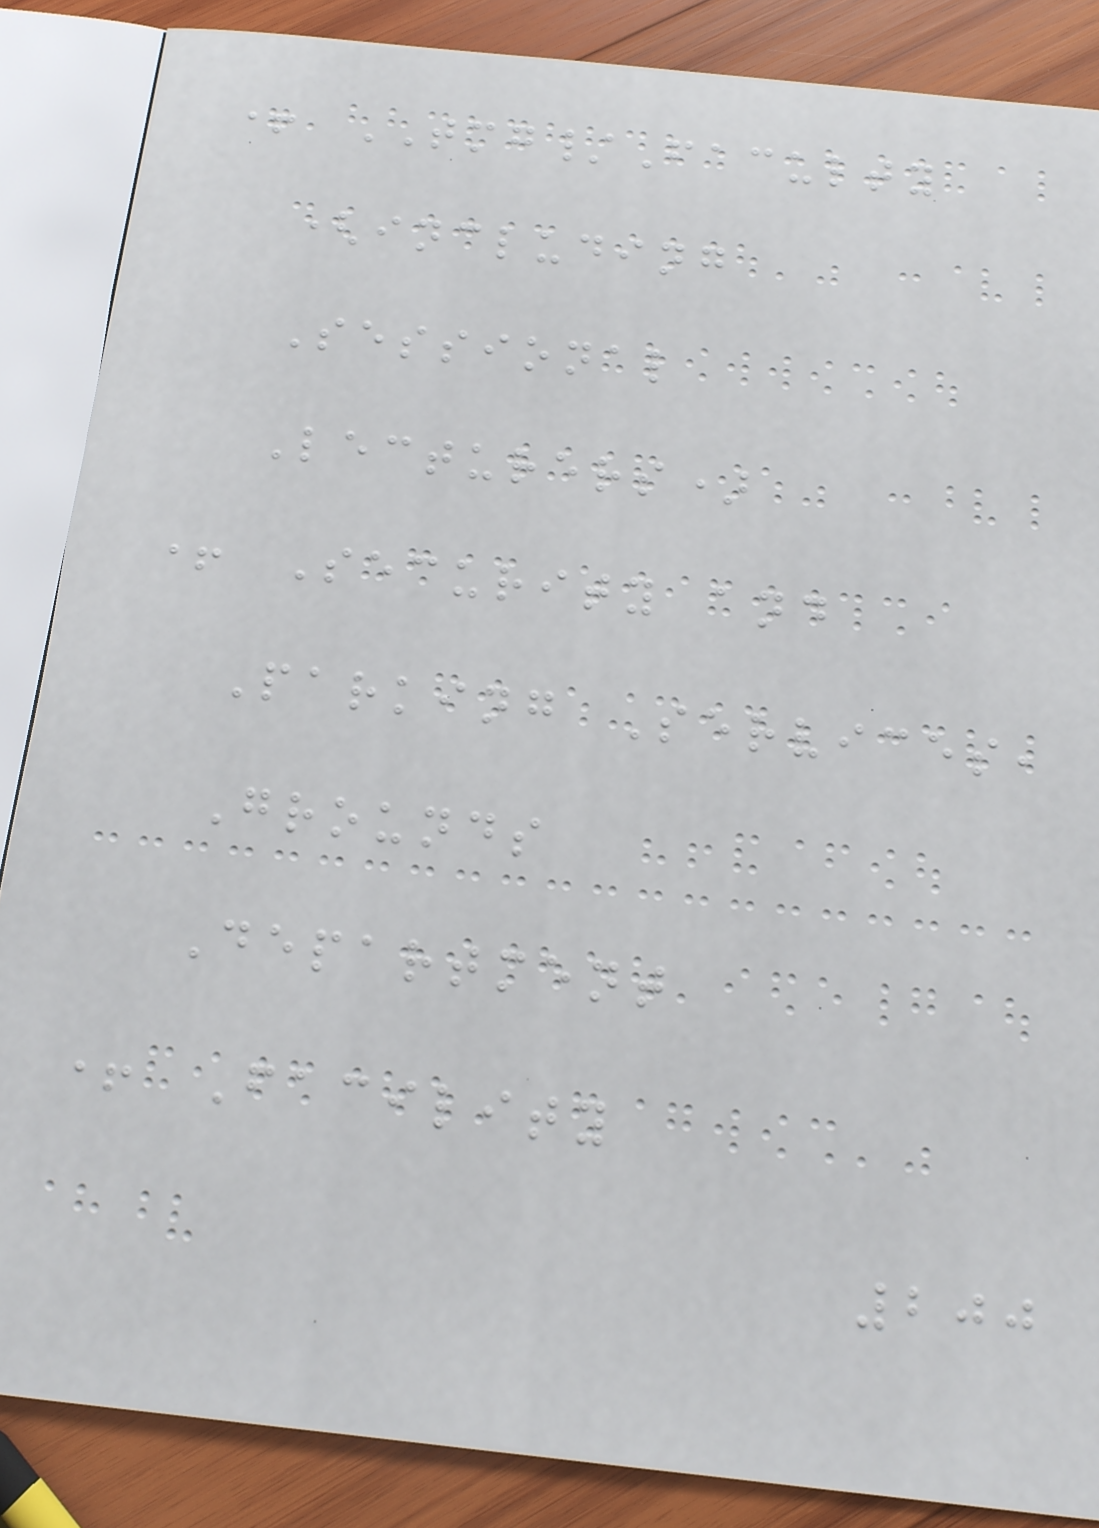+ TMG/Faculty
(including
Sessional
Lecturers)
+ Security and
Parking Services,
Grounds
Department
+ Facility
200
